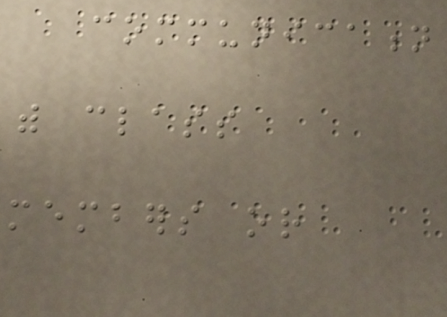communication
with class
members or
